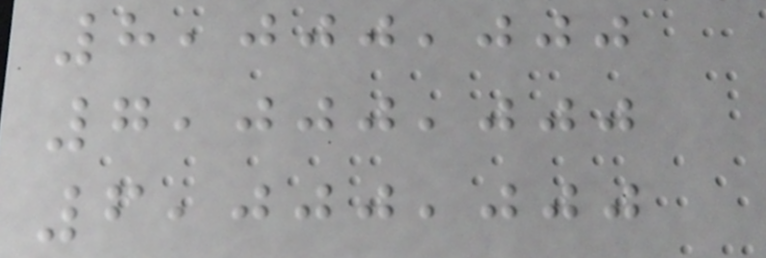8,000,000
7,000,000
6,000,000
